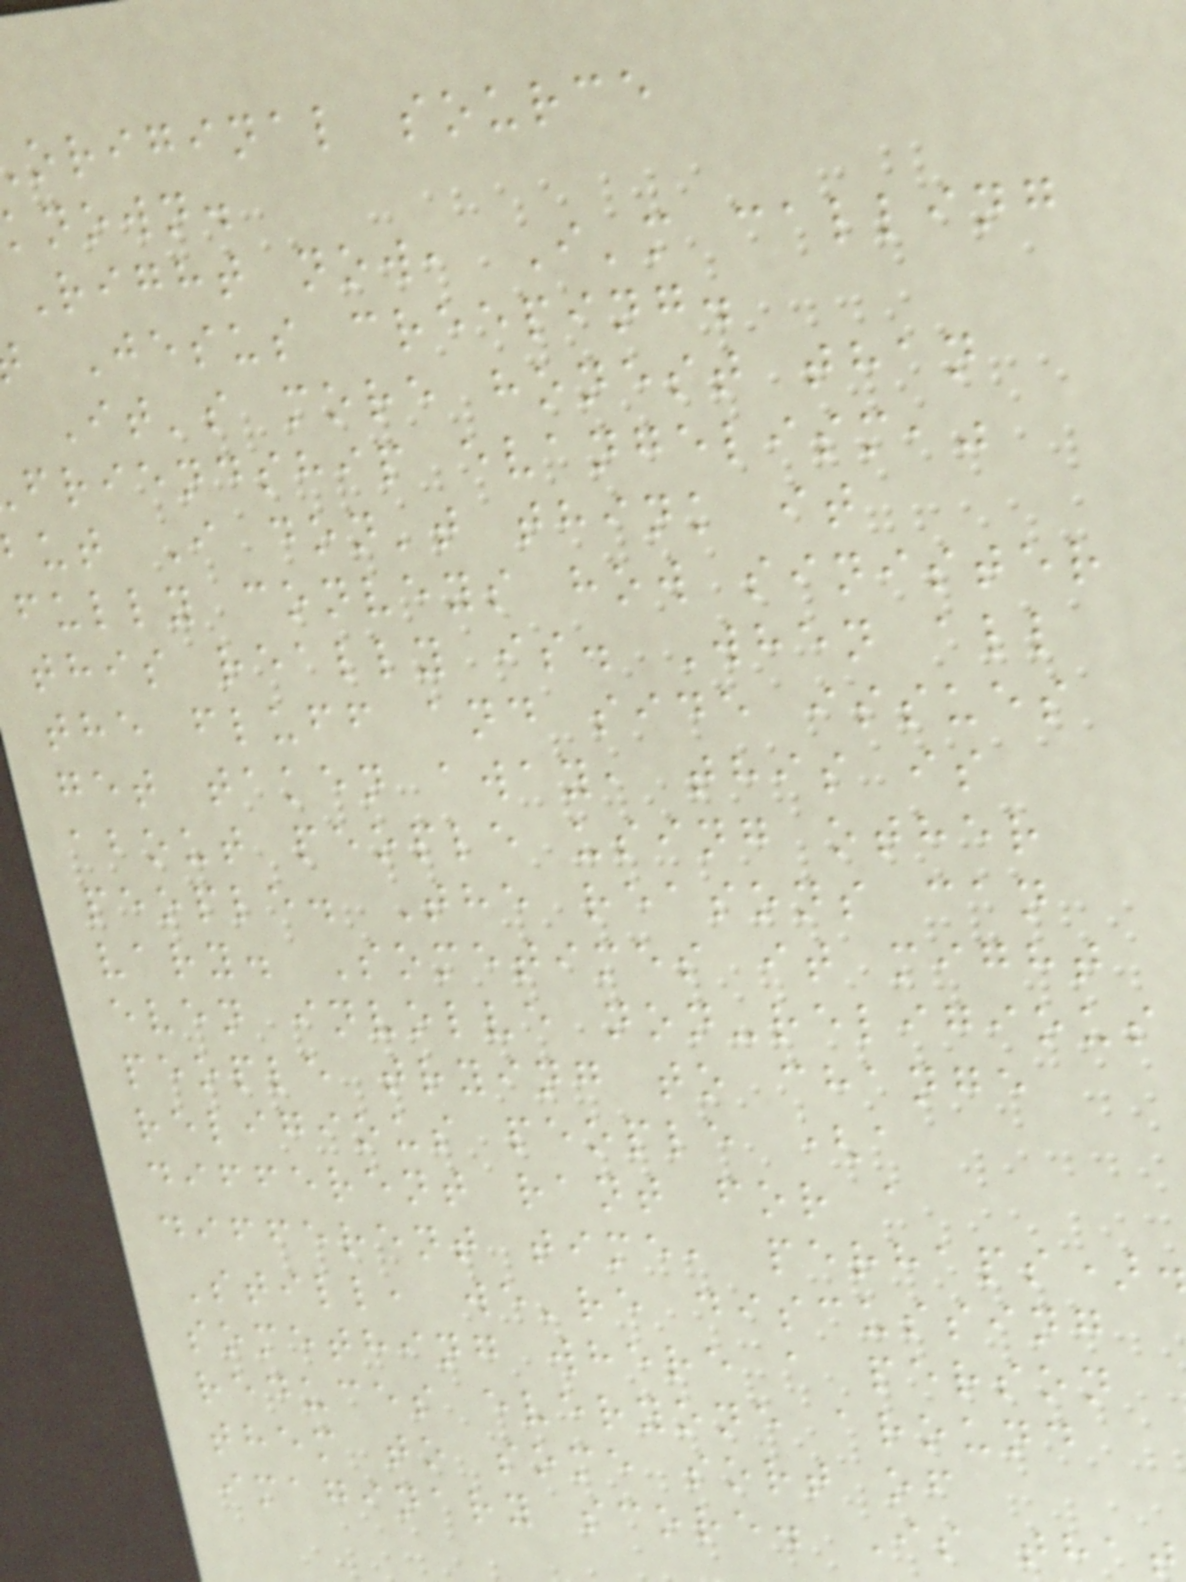original source
known.
Right now, I'm calling
Jesus creeping.
It's more honest than
friendship evangelism,"
ut I don't think it
fully conveys how sinister
this really is. When all
the fluff and side issues
get taken away, this is
about people using other
people. The reasons can
vary. Sometimes it might
even involve non-religious
people trying to change
religious people (a
different rant for a
different time, perhaps)
Still, we're discussing
something where a person
reduces everyone around
them to some sort of
imaginary score. Is that
